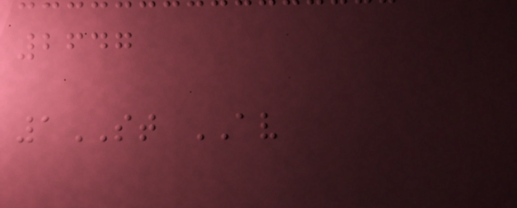2647
1ST AV
